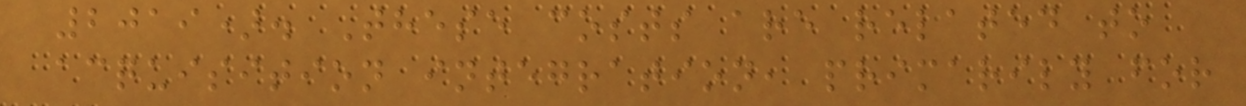2019). These costs are related to
acquisition integration, primarily for
